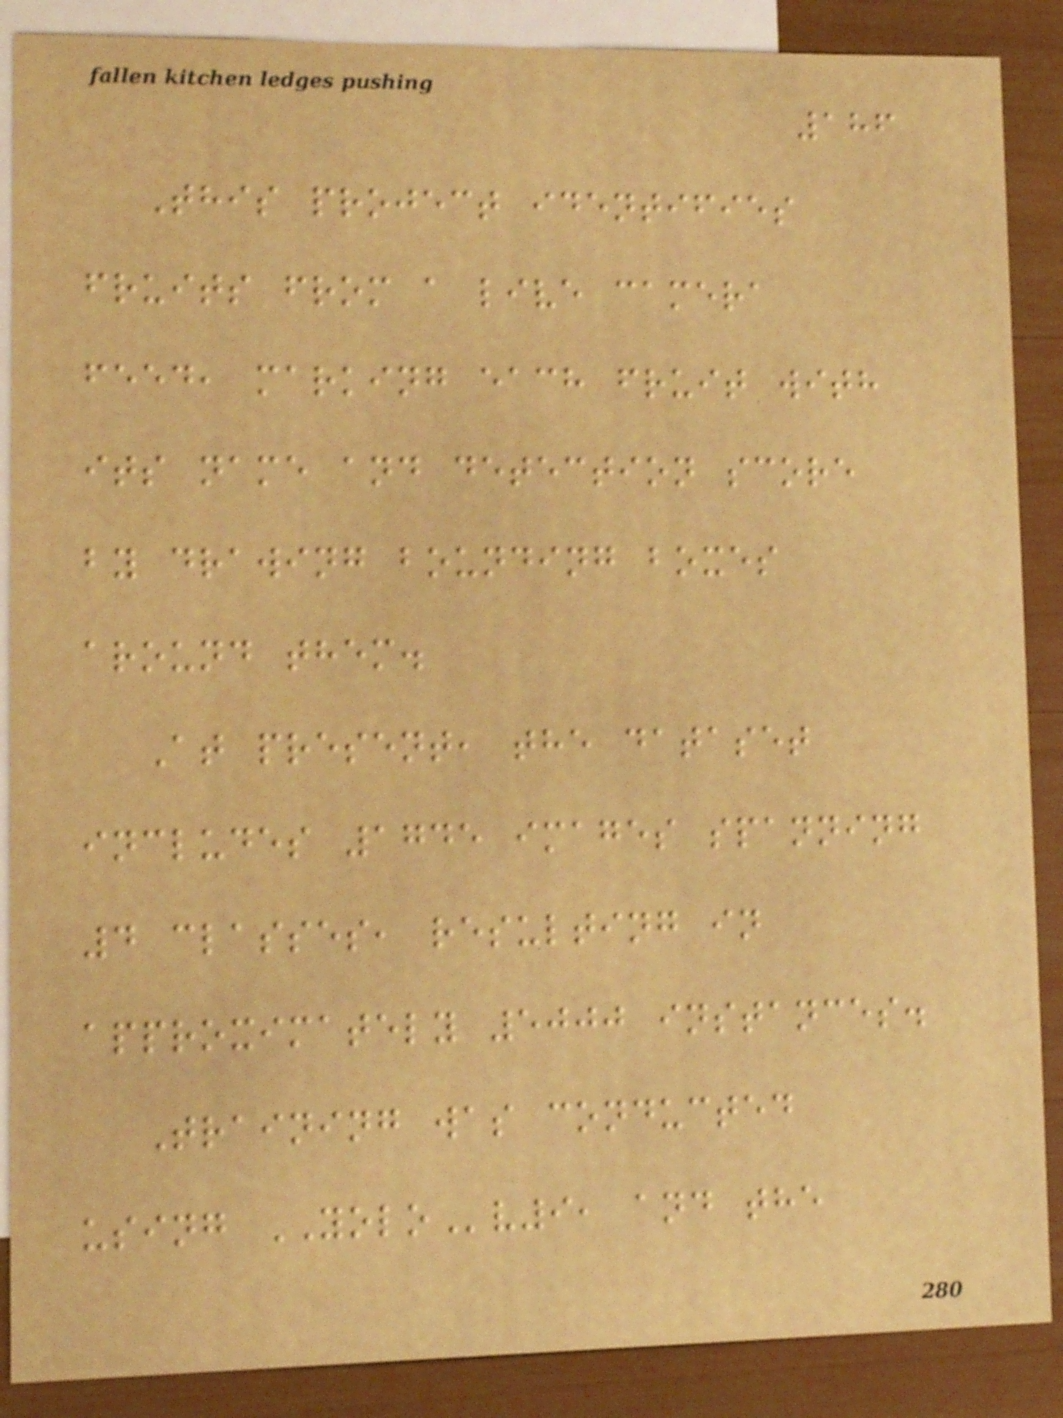186
This project identifies
fruits from a live camera
feed, marking each fruit with
its name and detection score
by drawing bounding boxes
around them.
At present, the dataset
includes 1745 images spanning
4 classes, resulting in
approximately 5000 instances.
Training was conducted
using YOLOv9, and the
